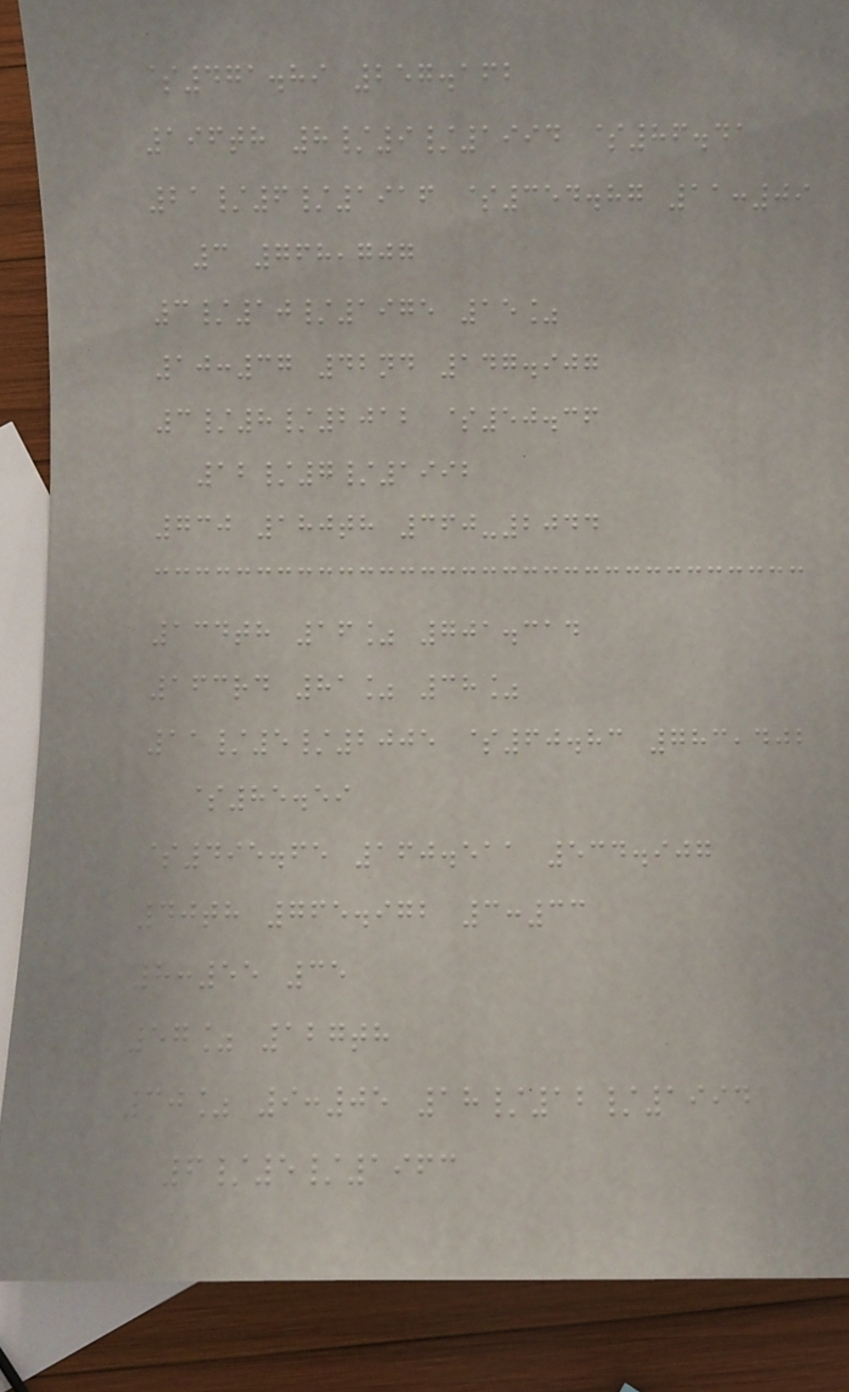$471.89 257.162
196th 8/9/1994 $86.41
21/6/1916 $354.87 11:09
3 768,707
3/10/1975 15%
10:37 42nd 147.907
3/8/2012 $50.36
12/7/1992
730 180th 360-2044
134th 16% 701.314
163rd 81% 38%
11/5/2005 $60.83 783,402
$85.59
$495.65 160.511 534.907
40th 765.972 3:33
8:55 35
57% 127th
30% 9:05 18/12/1994
6/5/1963
